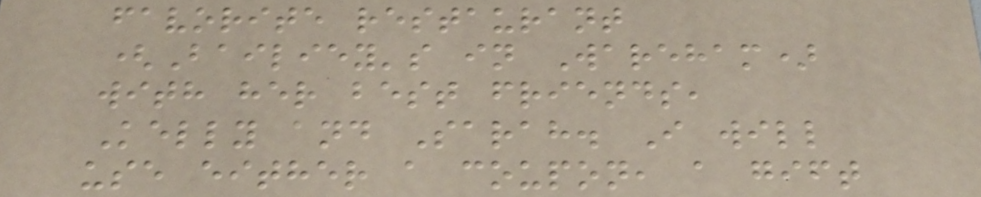favorite restaurant
(Bailiey's in Wareham)
with her best friends,
Kelly and Sarah. I will
use either a coupon, a gift
